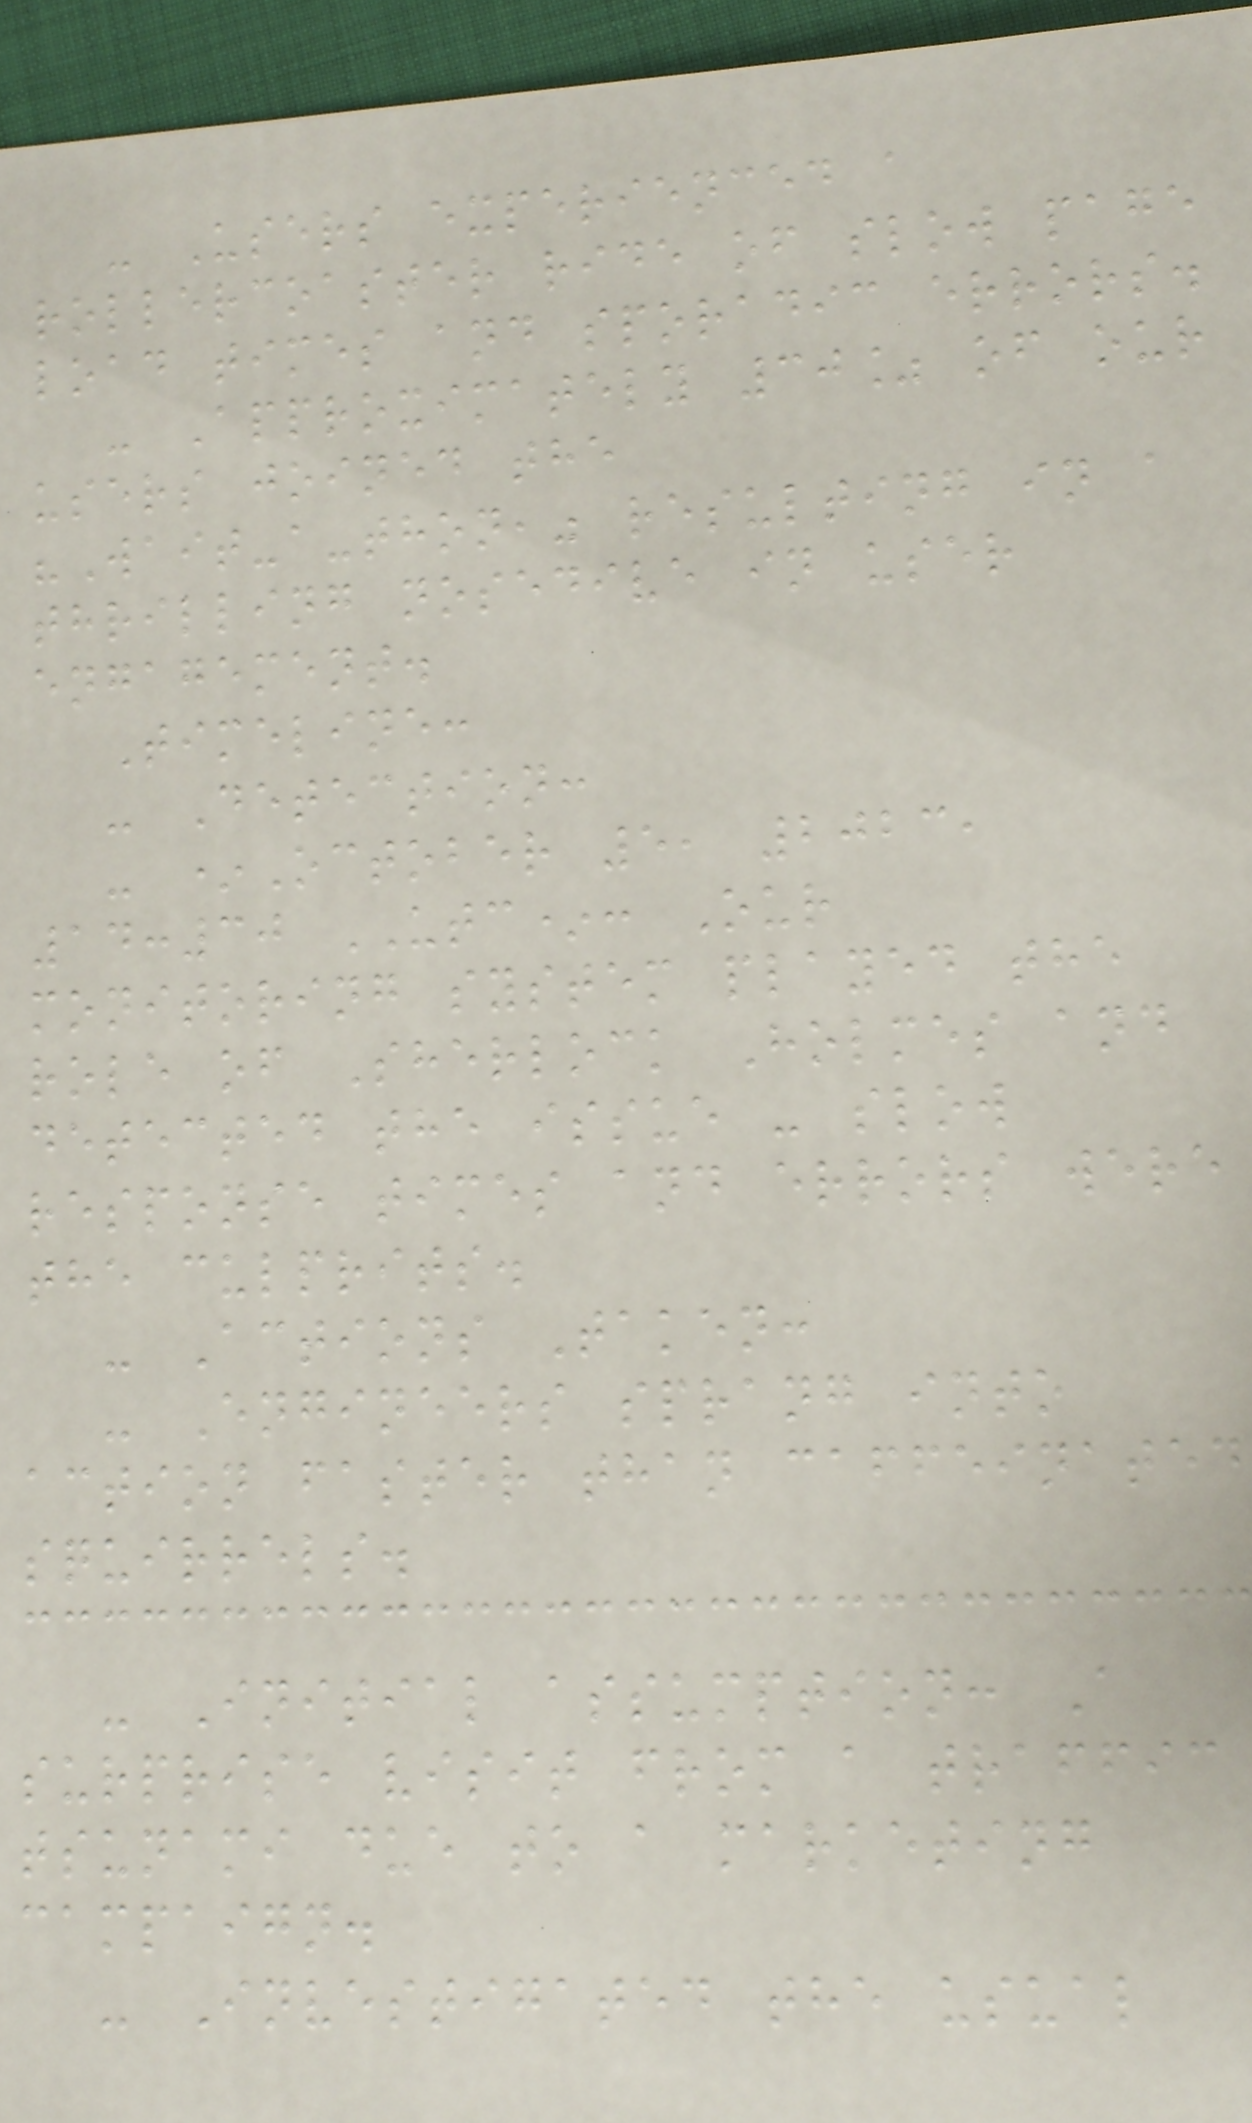- Users experienced a
rollercoaster ride of slow page
load times and sporadic errors.
- Approximately 30% of our
users joined the
"Wait-a-thon," resulting in a
thrilling nosedive in user
engagement.
Timeline:
- Detection:
- *October 5, 2023,
14:30 UTC*: Our
monitoring system played the
role of Sherlock Holmes and
detected the issue - slow
response times and errors were
the culprits.
- Actions Taken:
- Engineers sprang into
action faster than caffeinated
squirrels.
- Initial assumption: A
surprise visit from a traffic
tsunami due to a marketing
campaign.
- Investigated the usual
